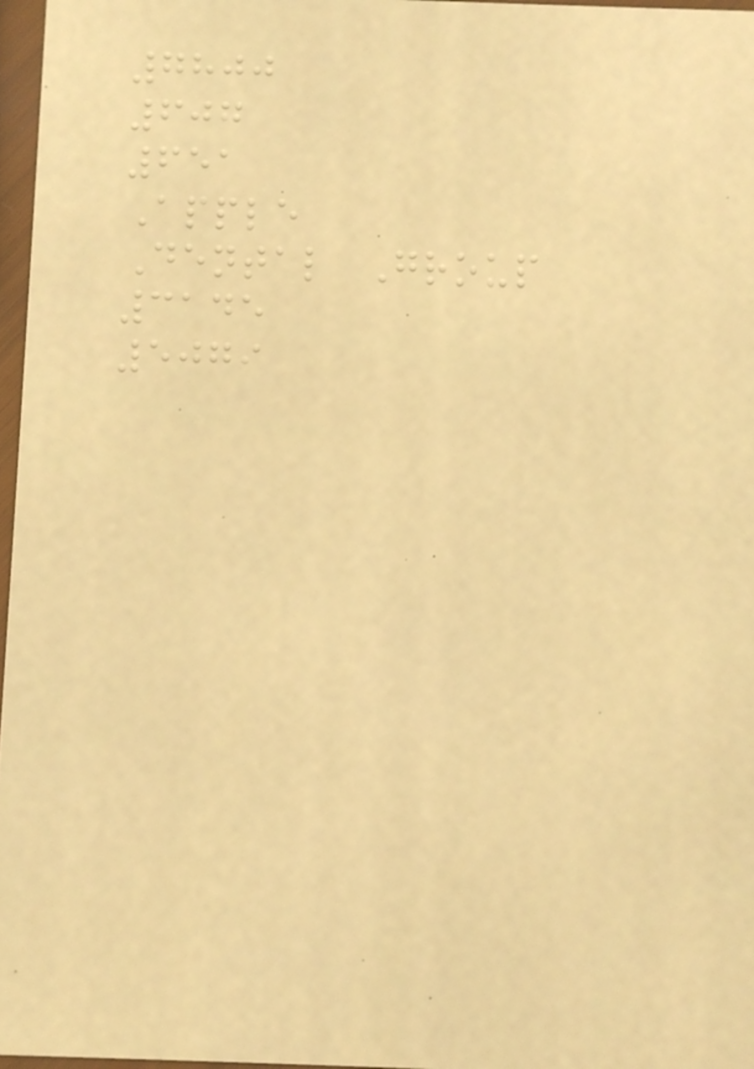7800
607
651
Apple
Dental Group
3145
5079
